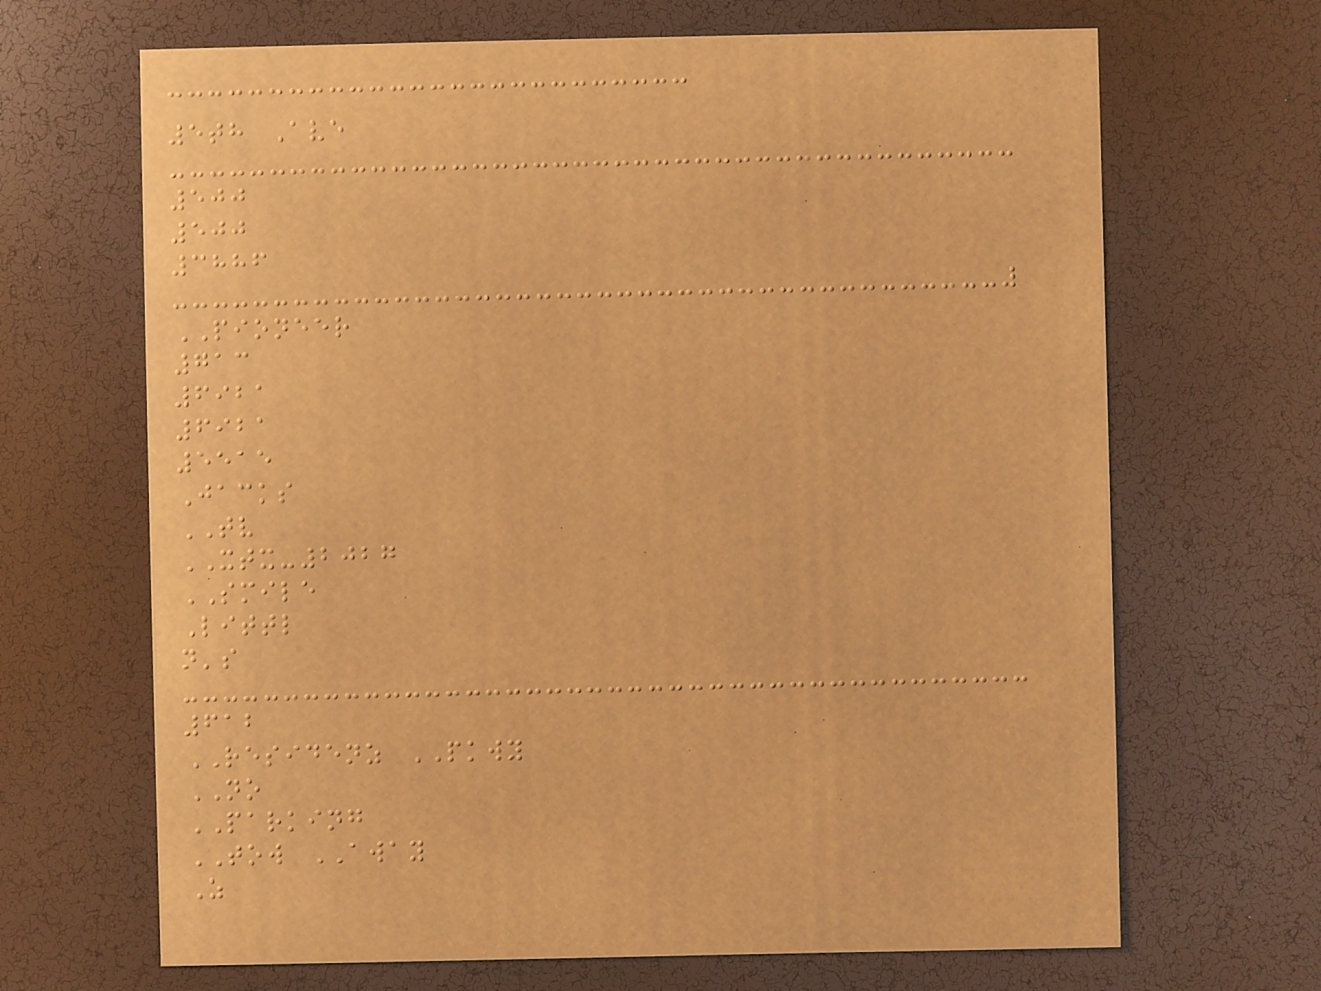5th Ave
500
500
3886
PIONEER
713
6921
6921
5515
Jacks
TV
XTX-2027
SMILE
Littl
n's
612
RESIDENZ PKWY
NO
PARKING
TOW AWAY
Z
